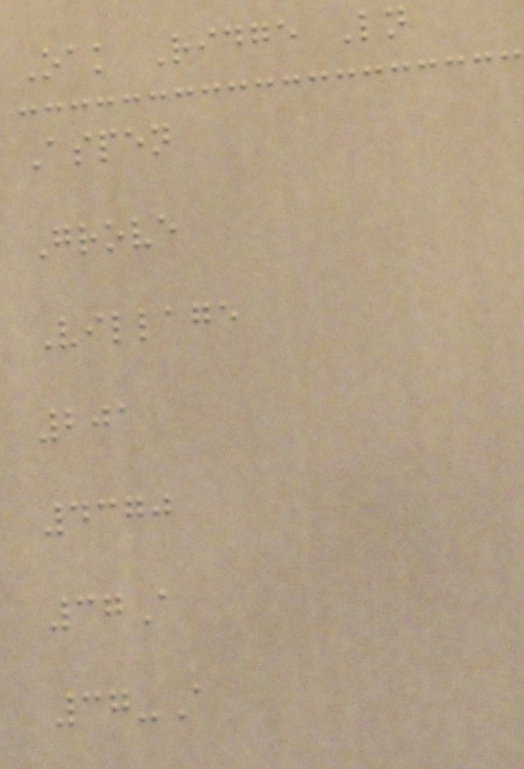Oak Ridge Ln
Aspen
Grove
Village
201
4370
37A
37-A
